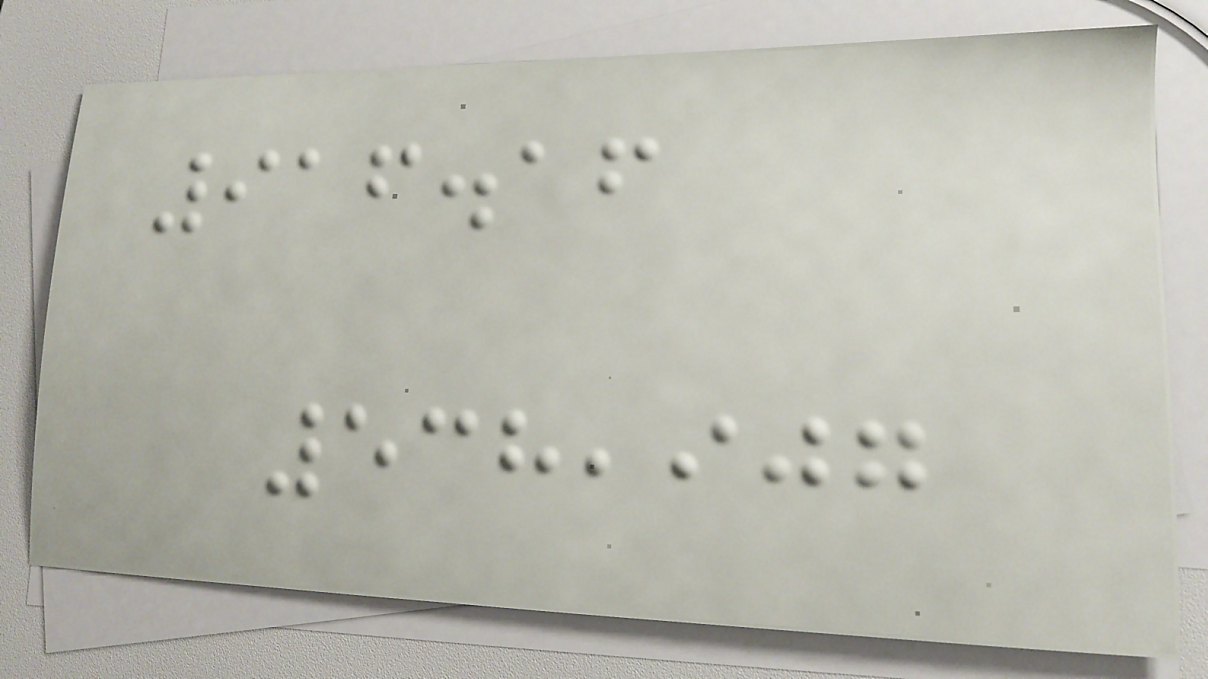916.16
538,907
